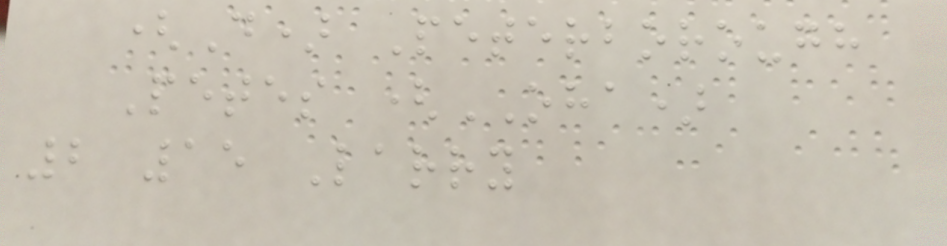(D) Peterborough
Petes (OHA)
2 15 Larry
